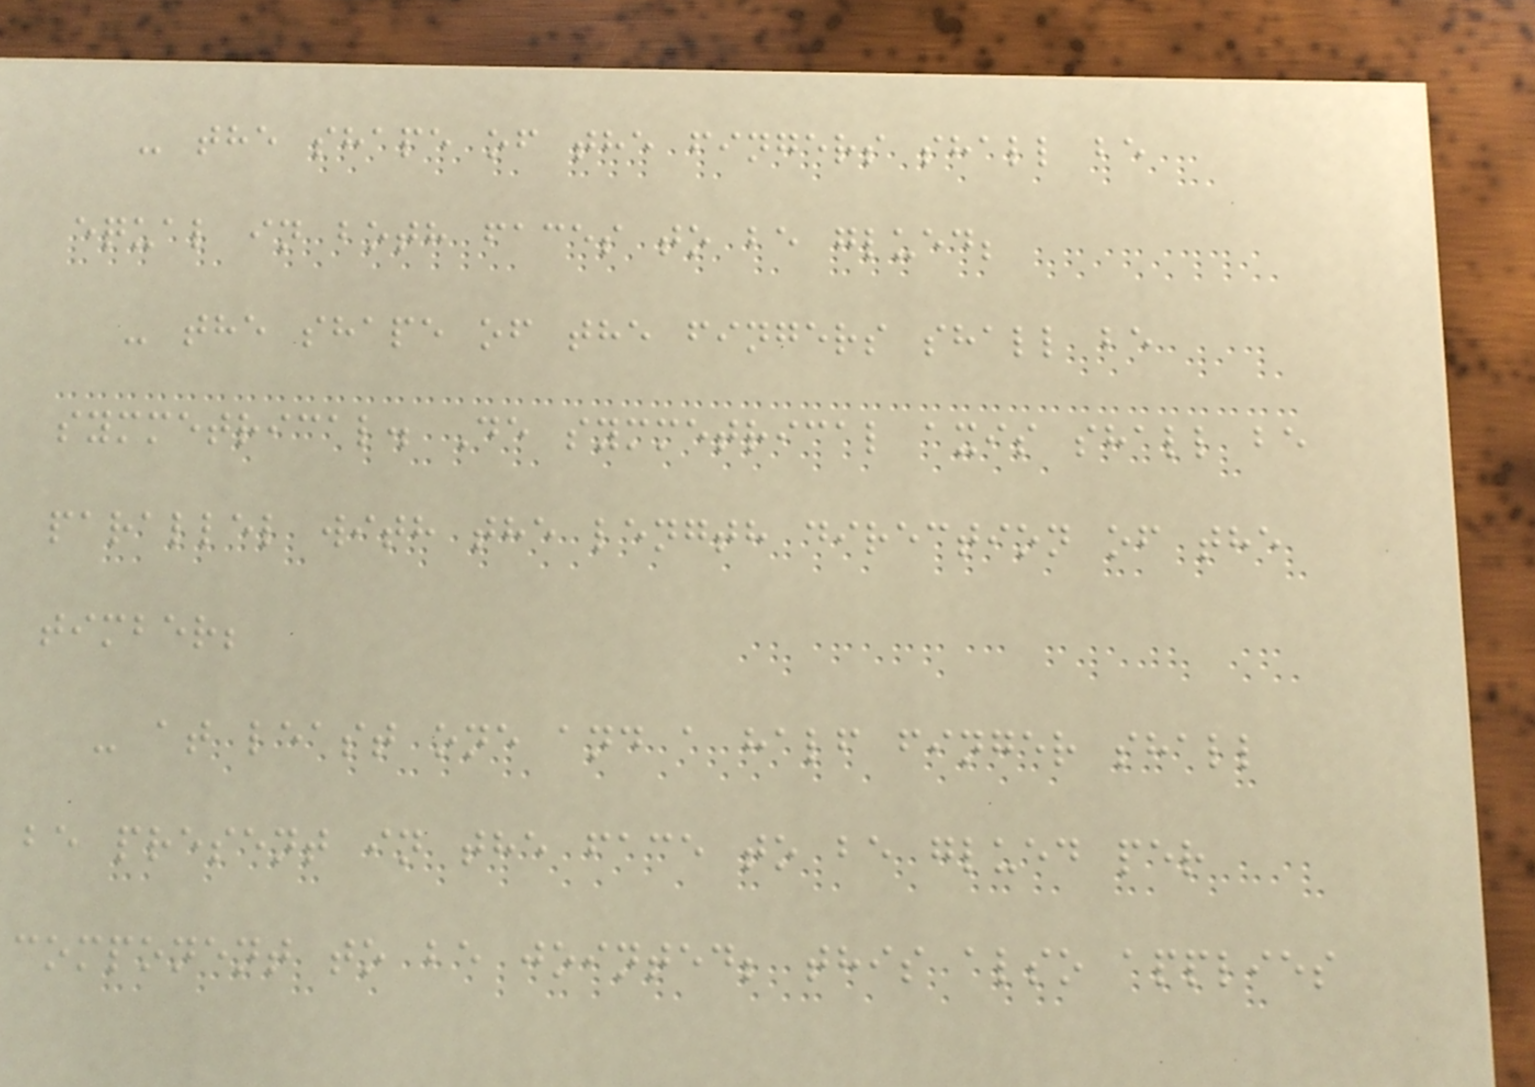- the shape of the fingers shall be
equal in both faces to be glued;
- the shape of the fingers shall be
symmetrical. De symmetrical axis shall be
parallel with the length direction of the
timber;
- at least one and a half finger shall
be present in the face to be glued per
component to be jointed; this also applies
